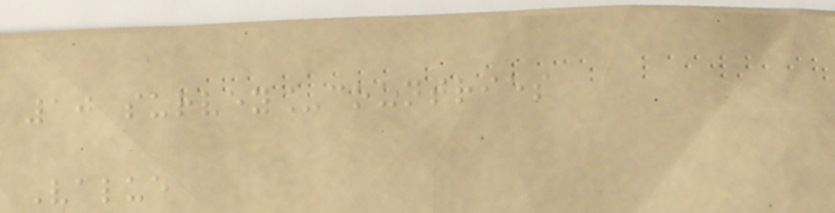10 survey_countries
Value
